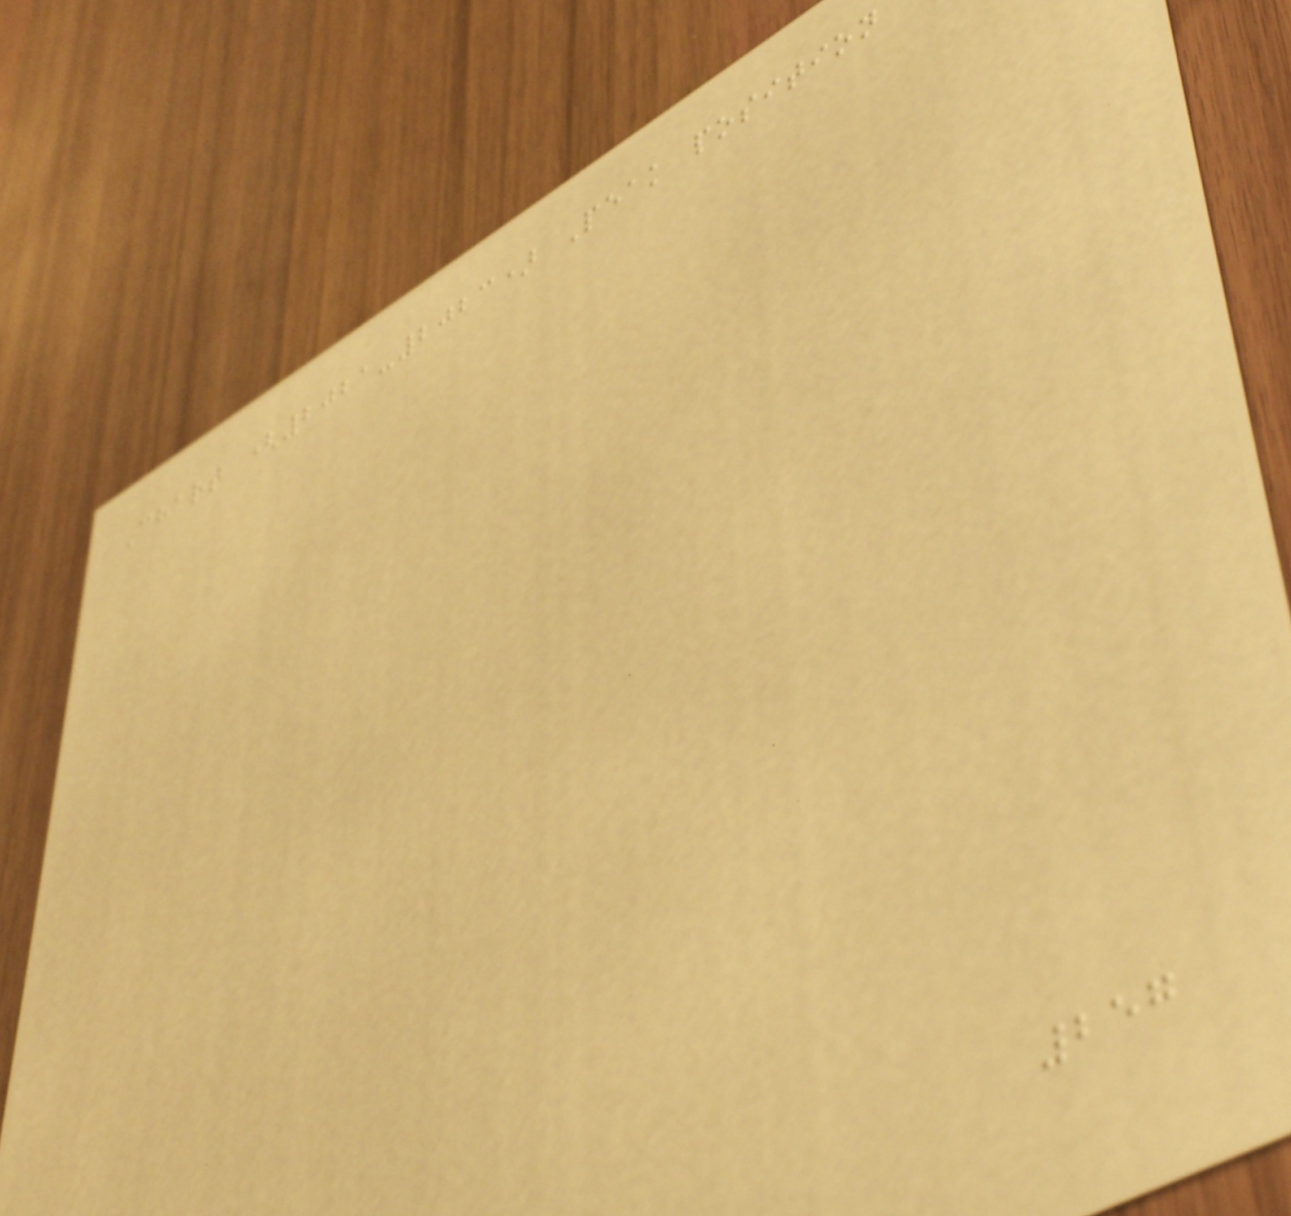Chart (2021-2023) Peak position
257
